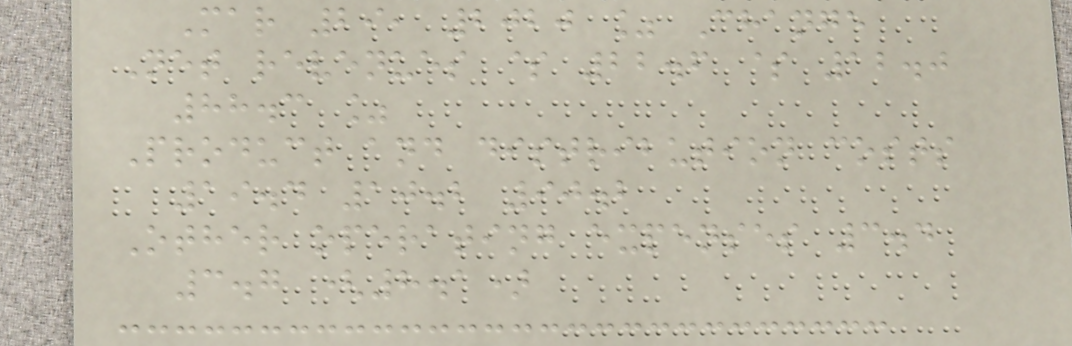Mar 29, 2020 % Change
Net revenues $ 22.6 $ 12.0
88.3 %
Product and distribution costs
19.4 10.2 90.2
Other operating expenses 3.4
3.7 (8.1)
